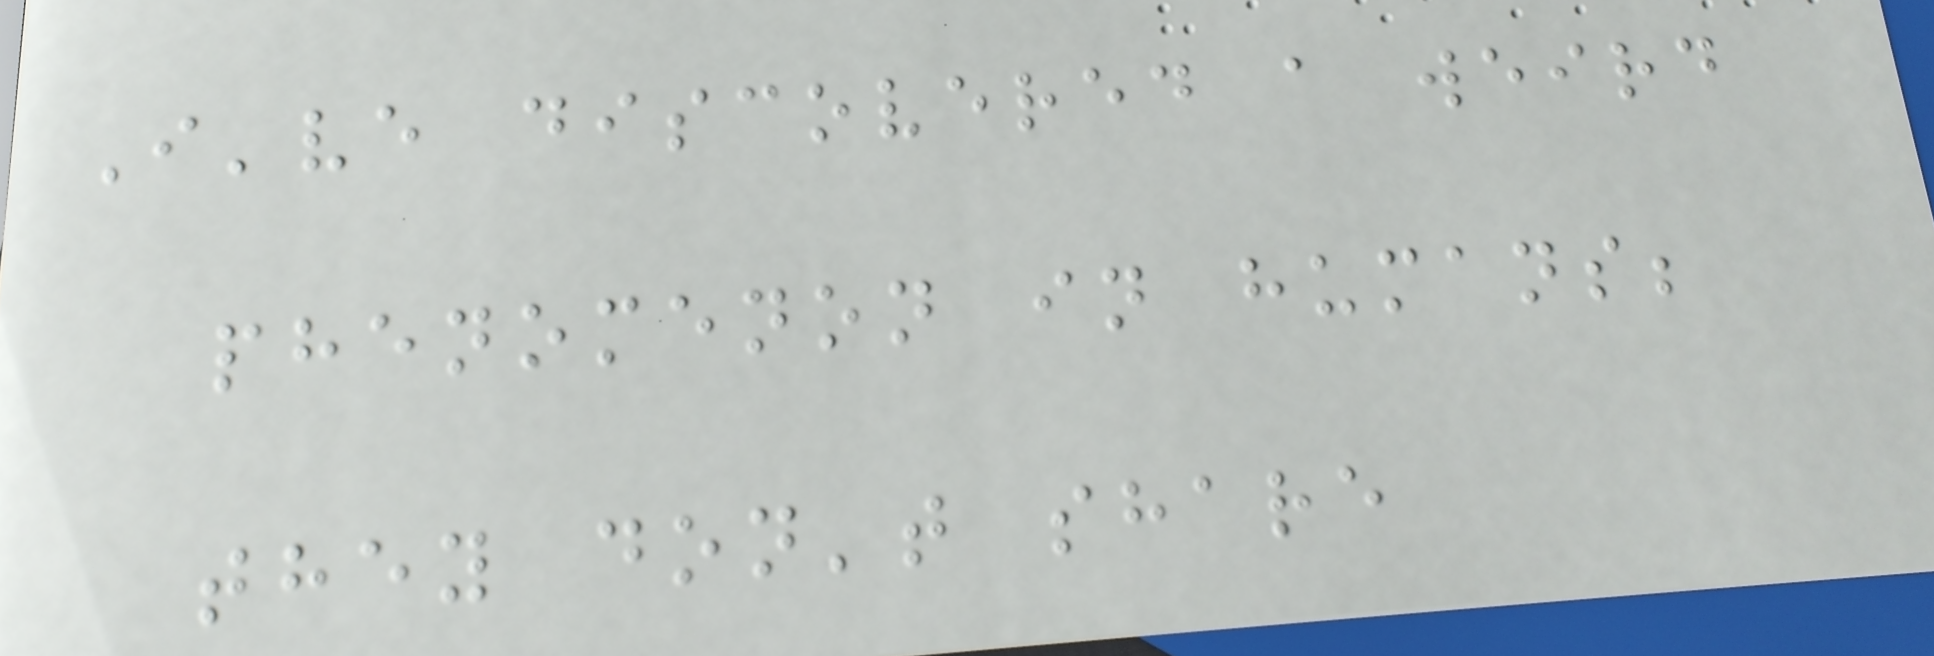I've discovered a weird
phenomenon in humans;
they don't share
